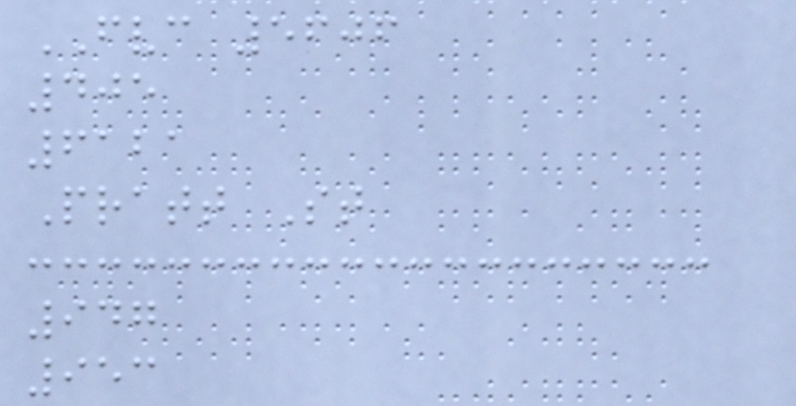FVC 5606
405
6121
Pratt St
947
953
